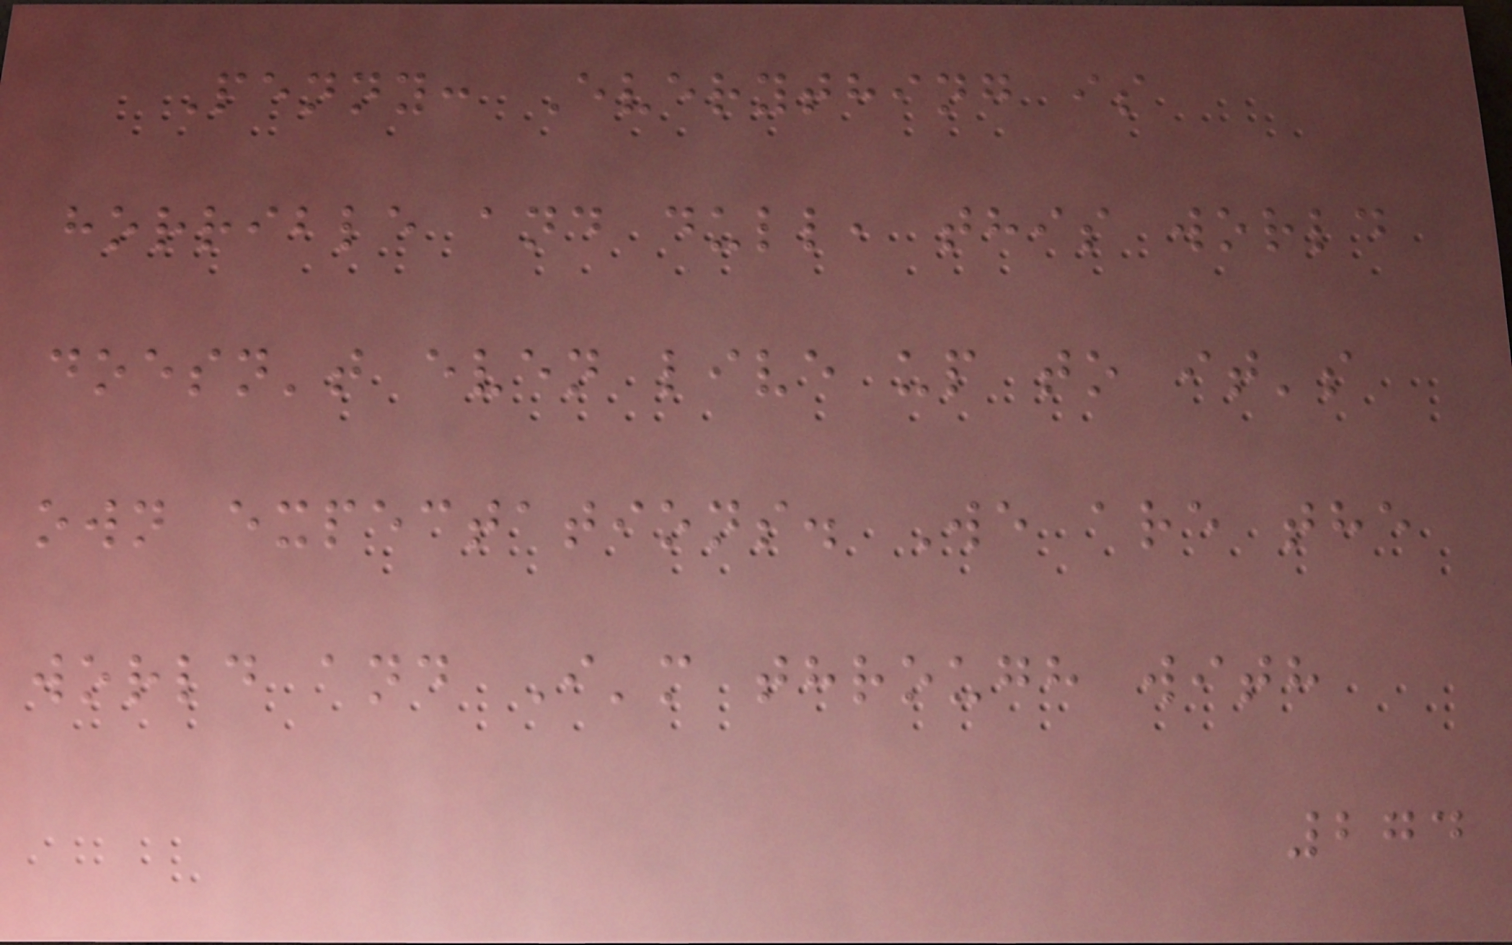Penny: Everything is
horrible and dull, this world
doesn't even live up to it's
own expectations. We are the
world and I'm through with
274
